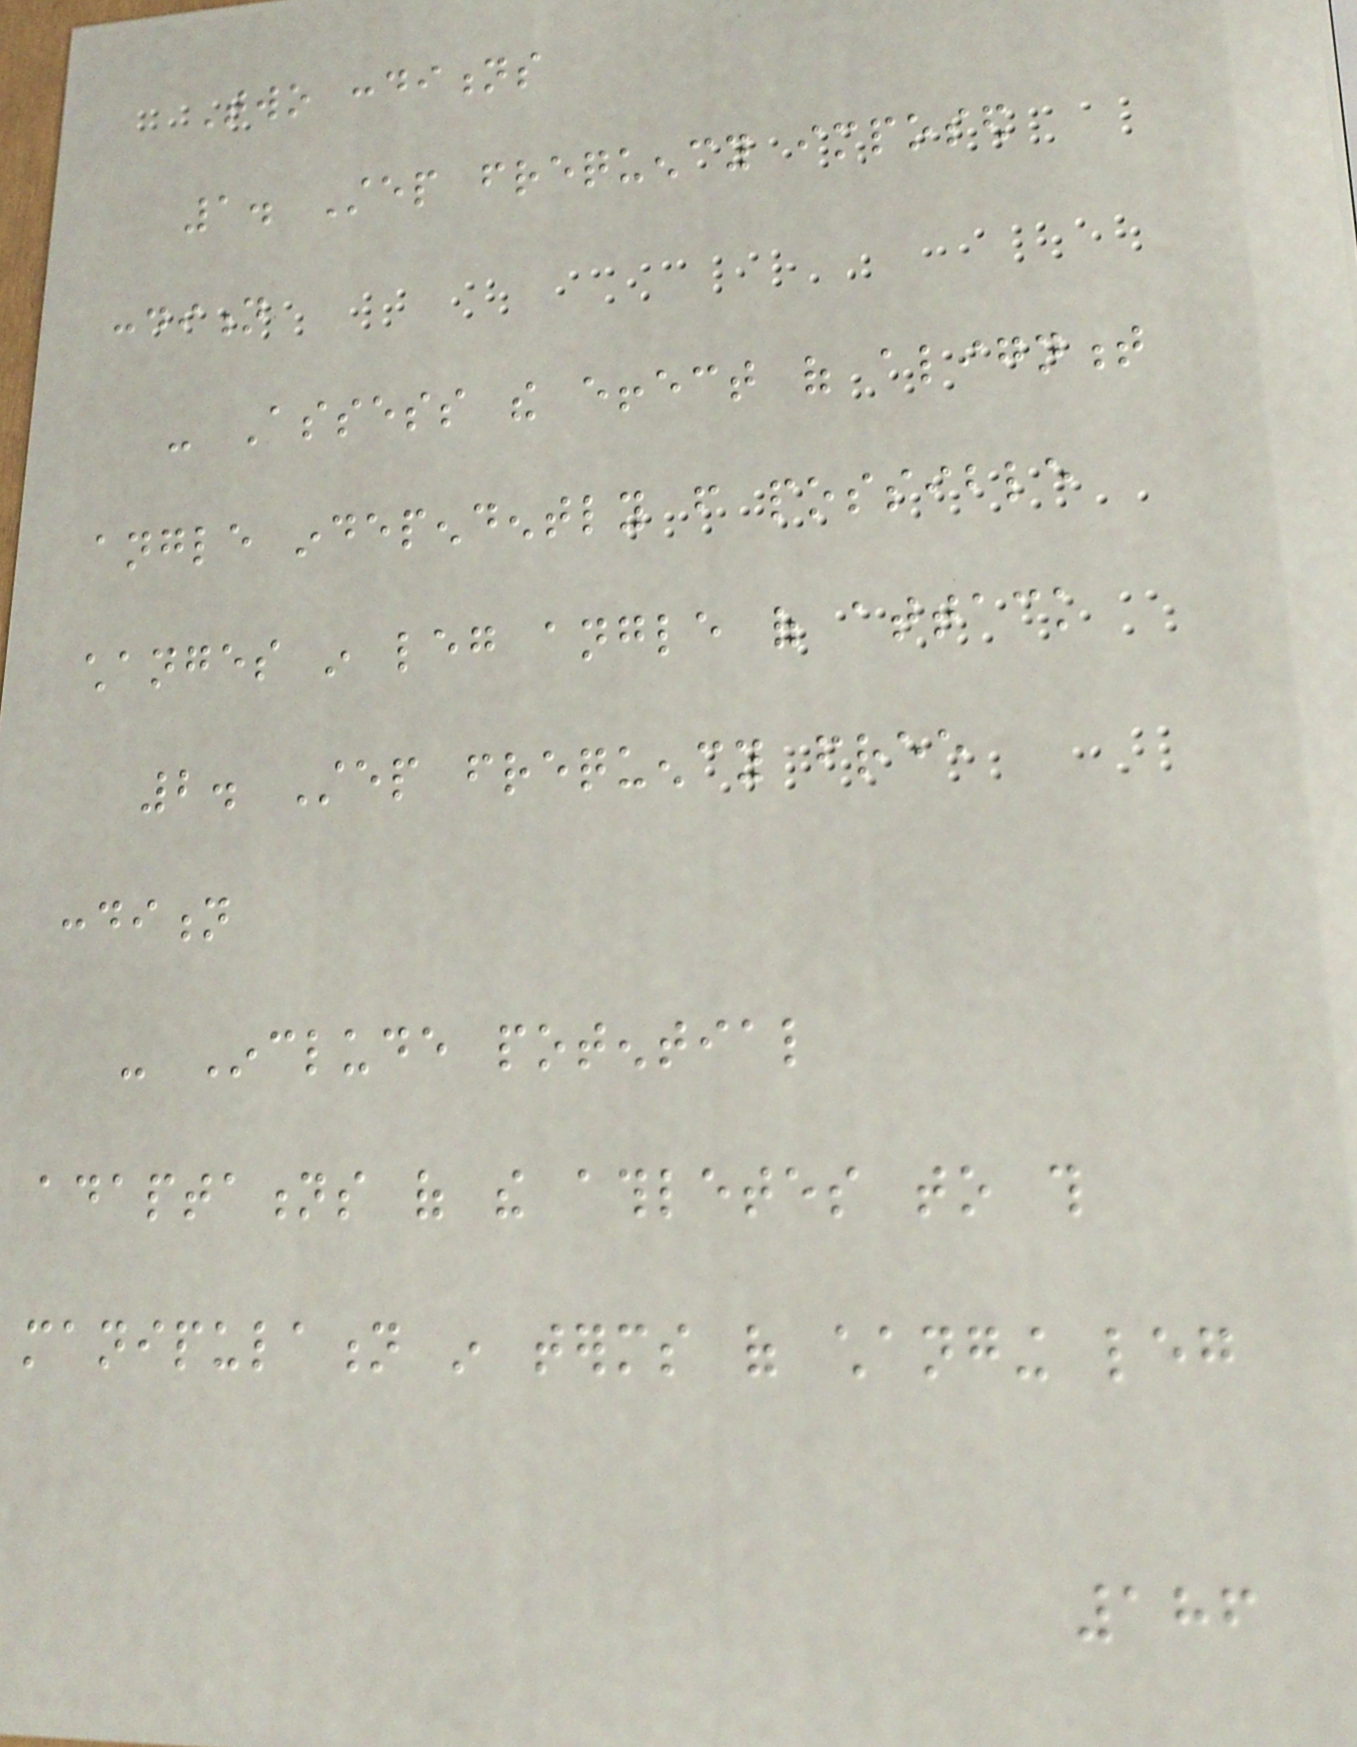Two conditions
1. Step frequency imposed
condition
- Assess the effect of alignment
angle independently from possible
changes in leg angle of attack
2. Step frequency free
condition
- Include potential
adaptations of the athletes to this
manipulation in terms of changing leg
186
